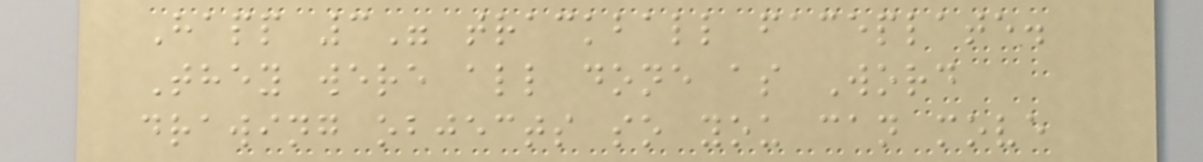Happ 3" trackball faceplate.
They were all done as Word
drawing objects so you can move
